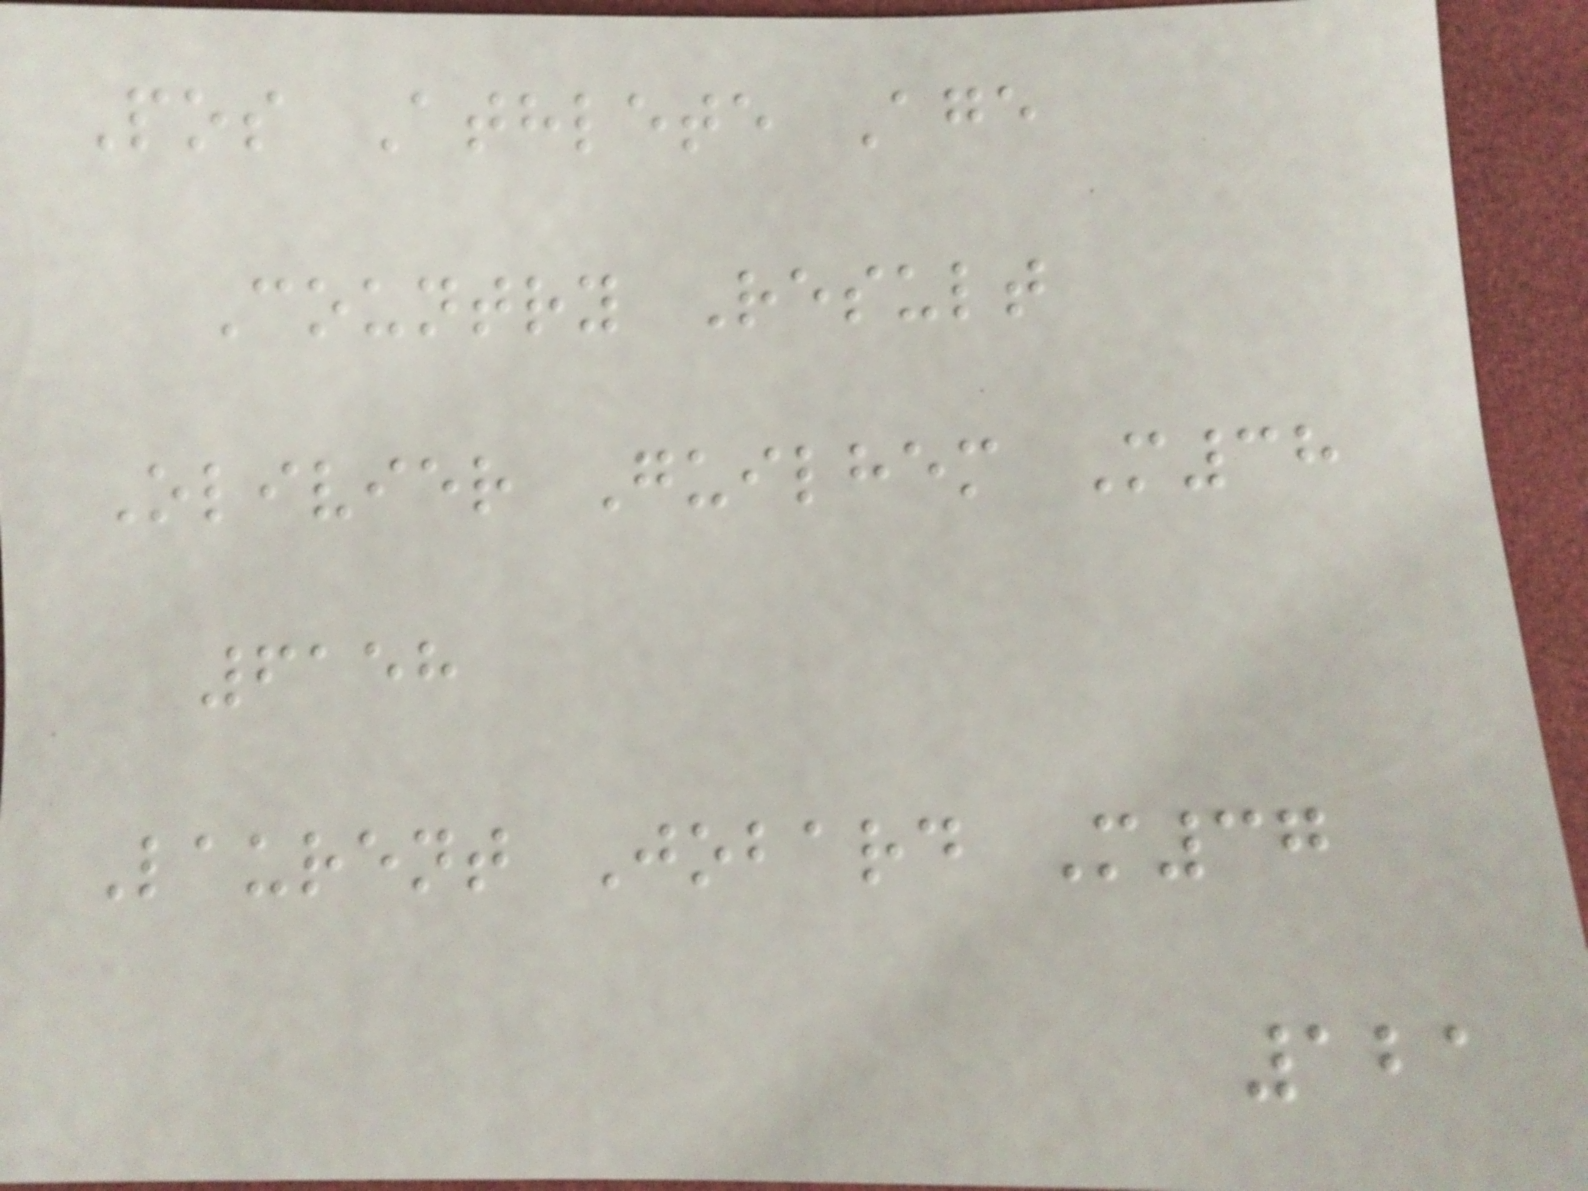Pos Athlete Age
Country Result
Olivier Guilhem M38
6158
Laurent Jobard M37
121
